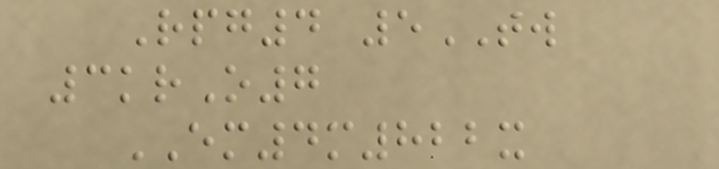Rpg4 5TW
3krO7
EM4m822x
